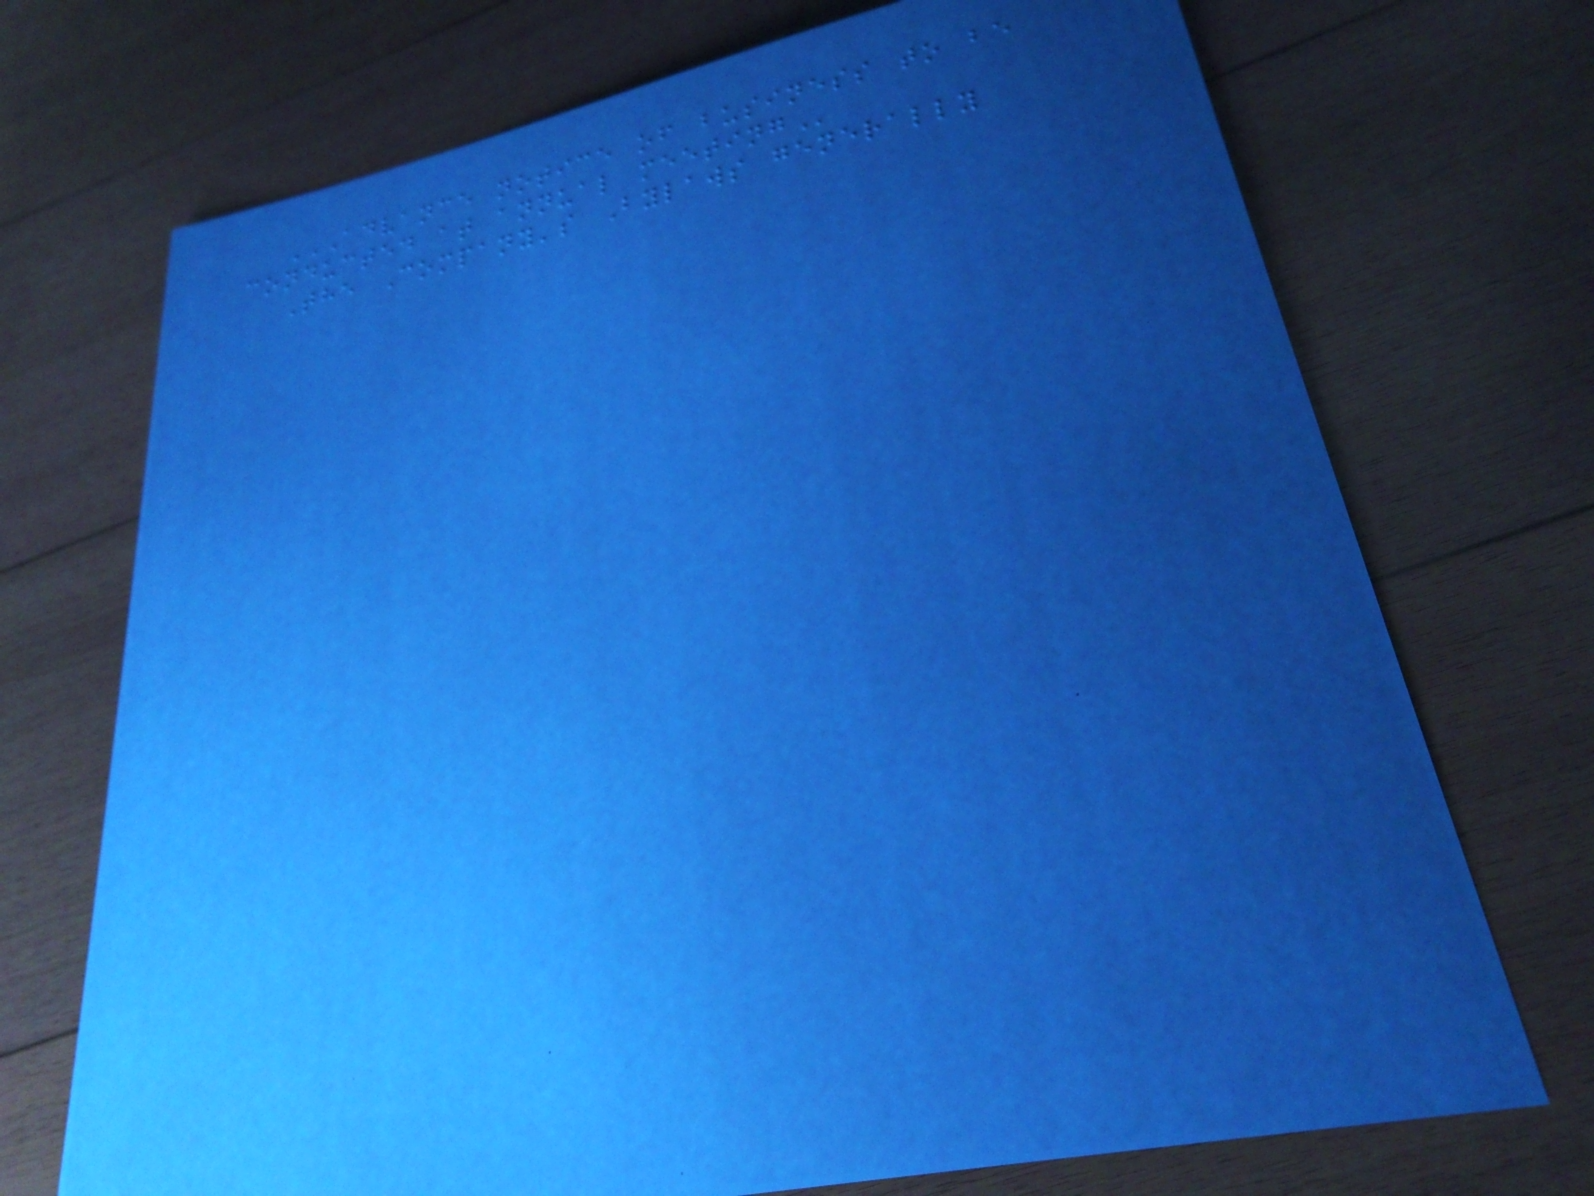ADVANCE NOTICE OF BUSINESS TO BE
CONDUCTED AT ANNUAL MEETING
The Company's Bylaws generally
